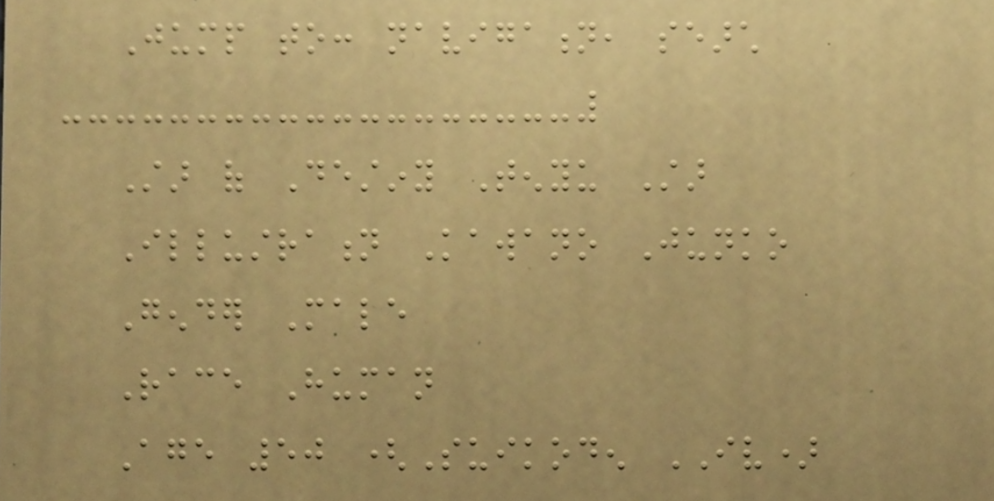Jump to: navigation, search
Star of Destiny Tenyu Star
Illustration Kawano Junko
Gender Male
Race Human
Age 50 (Suikoden IV)
